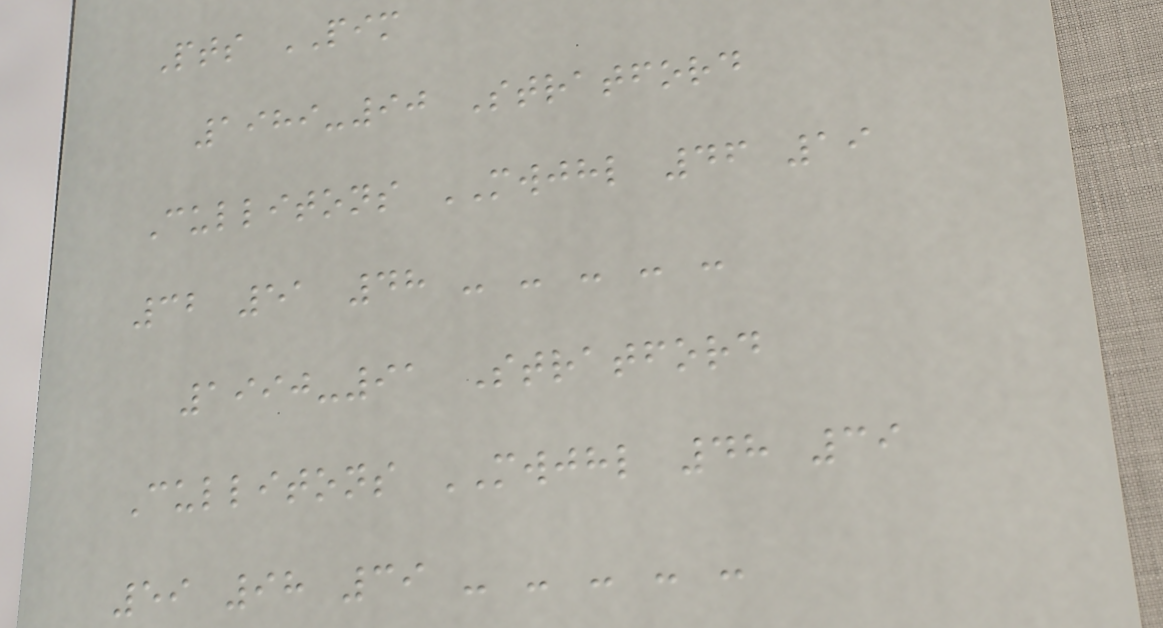Pts PIM
1989-90 Stratford
Cullitons MWJHL 46 19
32 51 48 - - - - -
1990-91 Stratford
Cullitons MWJHL 48 39
59 98 39 - - - - -
